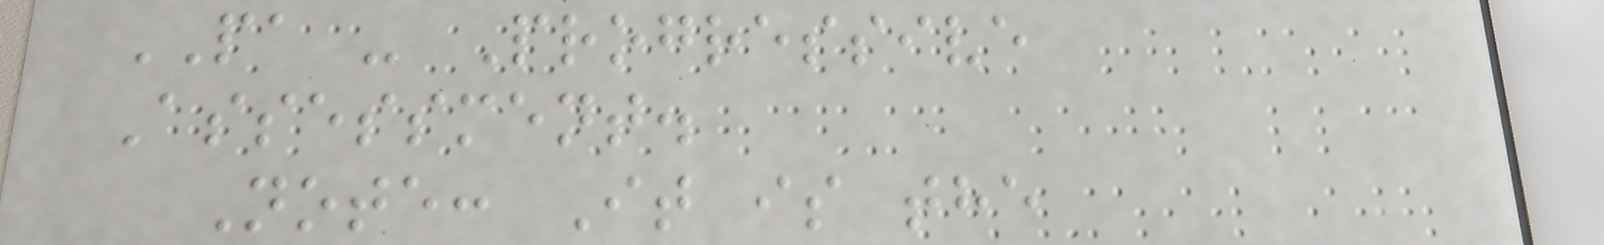PA - Progressive
Assessment.
Note: It is the
